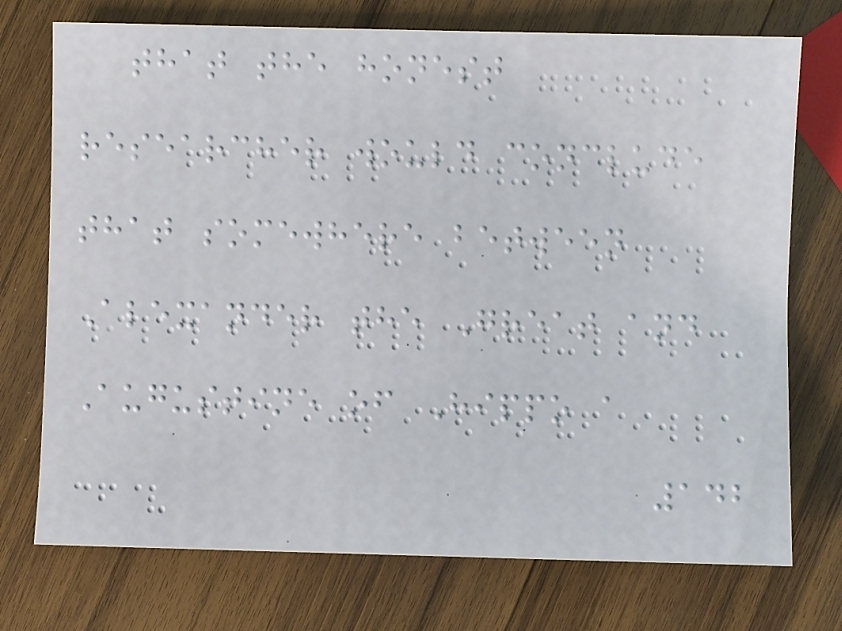that the honest
researcher would conclude
that somewhere between
Alexander the Great and
Augustine of Hippo a
142
